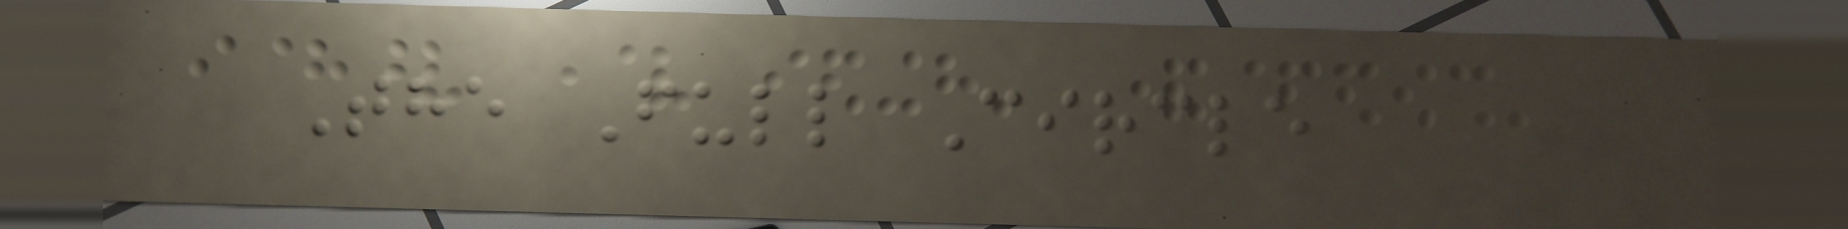The Full Circle
